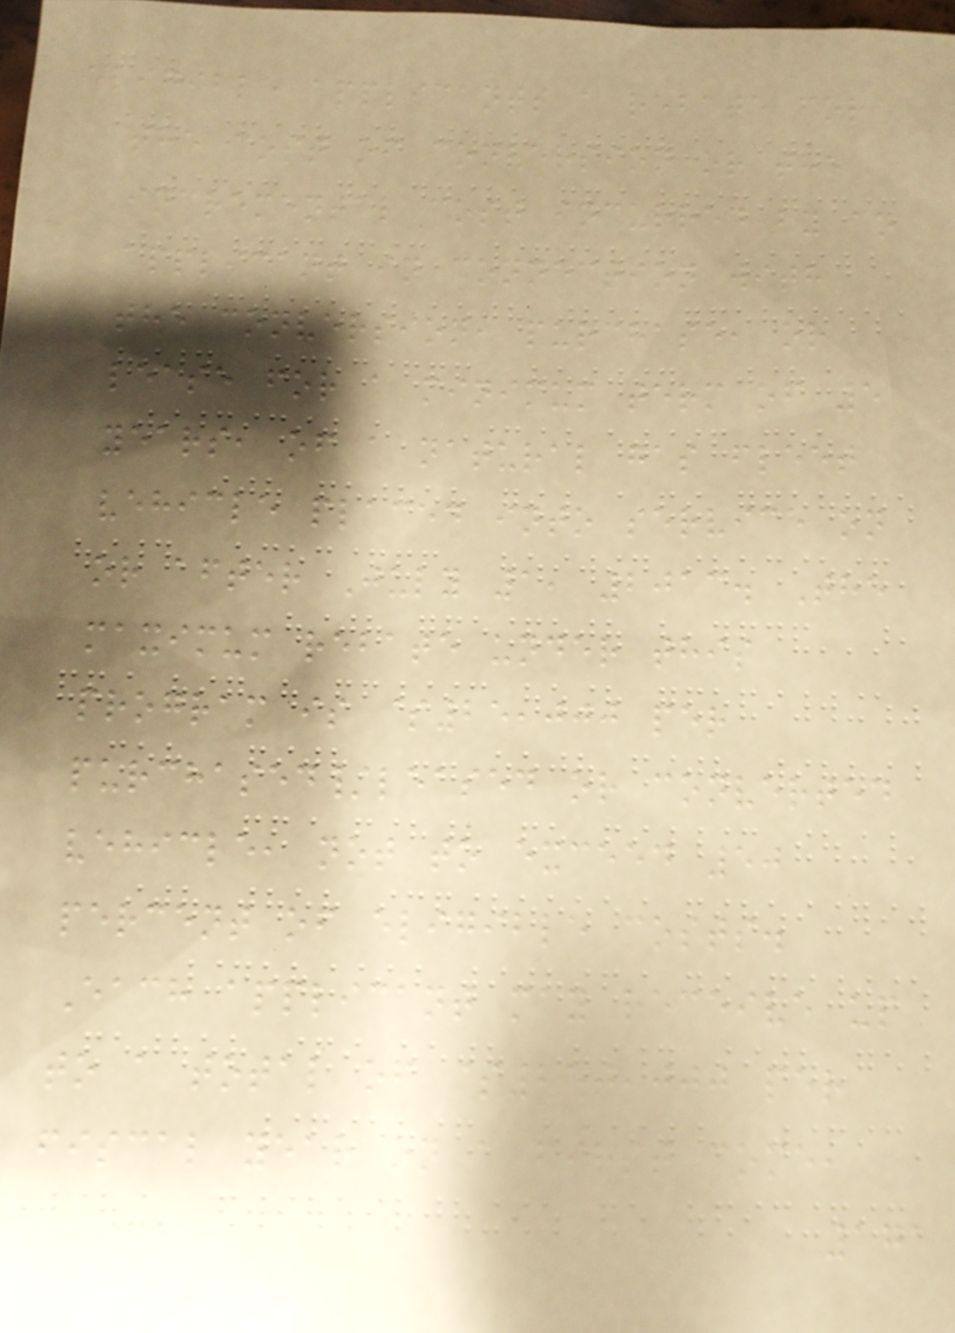eligible applicants a rebate for
the cost of conversion or the
incremental cost incurred by an
applicant in connection with
the conversion, purchase, or
lease for a minimum term of 5
years, of a natural gas fleet
vehicle placed into service on
or after July 1, 2013. The
maximum rebate under this
program is $25,000 per
purchased/leased or converted
vehicle, not to exceed 50
percent of eligible costs.
Each applicant may receive up
to a total of $250,000 per
fiscal year on a first come,
171
